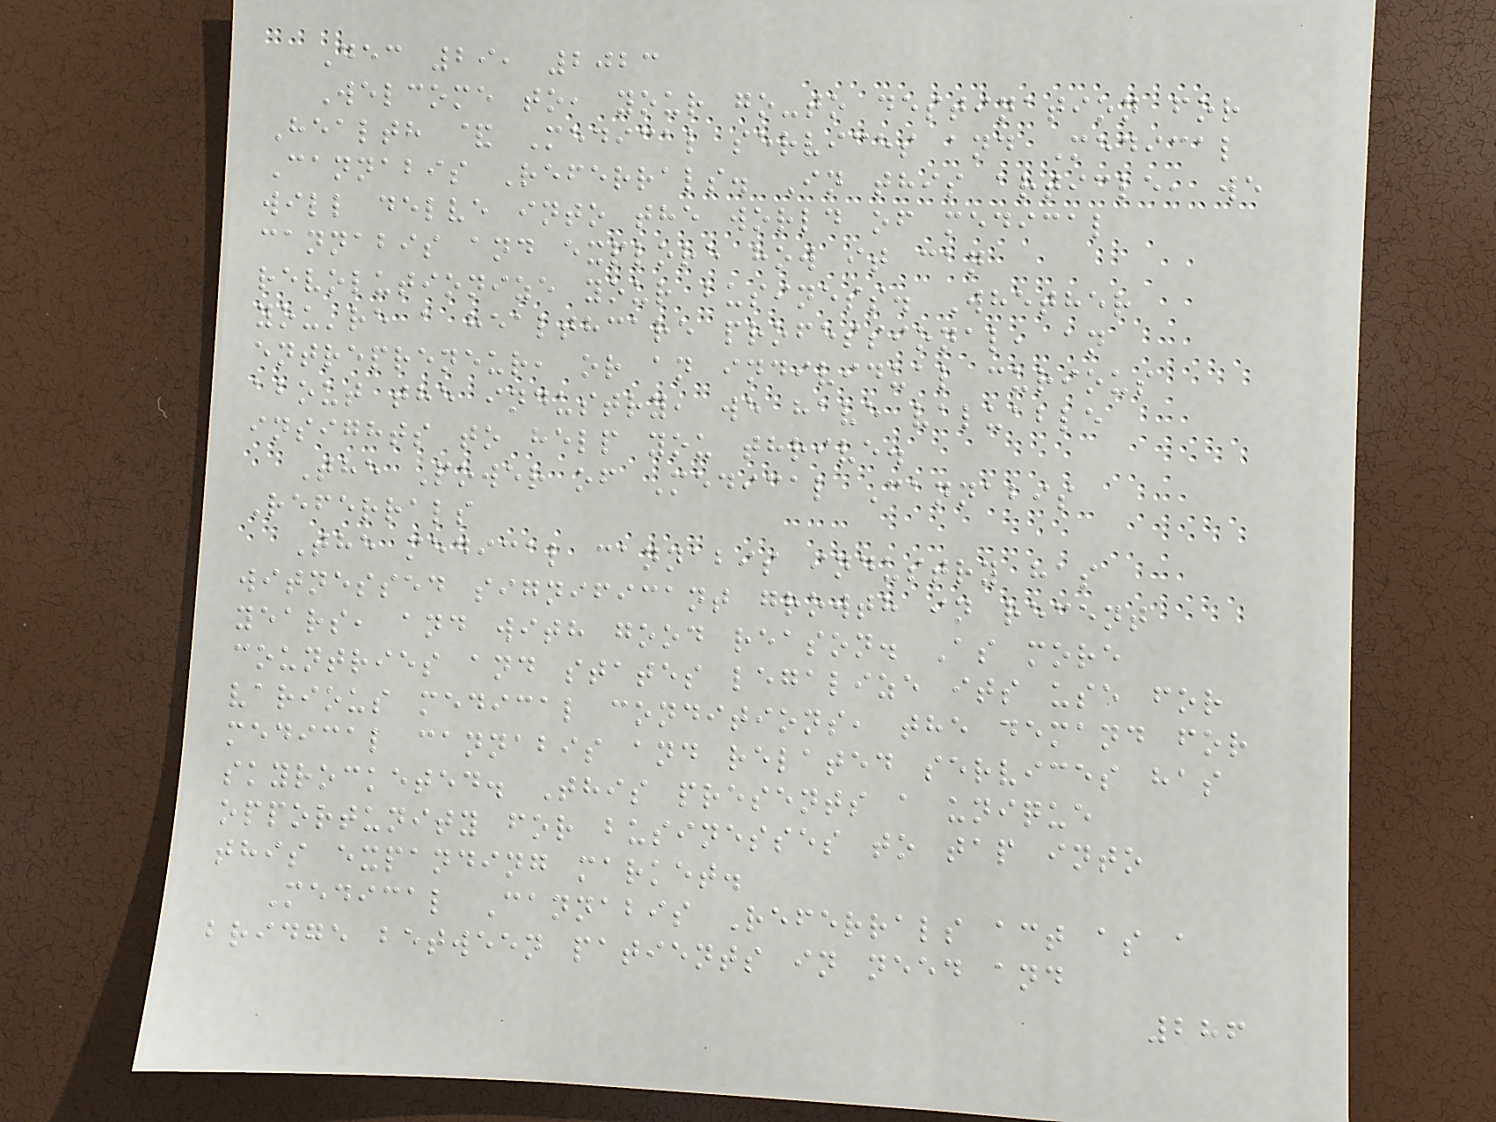Dec 29, 2023
Welcome to, your go-to destination for
Health & Medical services and Medical
Cannabis Referrals. In this article, we
will delve into the world of medical
cannabis and explore how it can
revolutionize your business. Whether
you're a healthcare professional, an
entrepreneur, or an individual curious
about the industry, we have valuable
insights to help you thrive.
The Power of Medical Cannabis
Referrals
The medical cannabis industry has
witnessed significant growth in recent
years, and with good reason. As more
countries and states legalize its use for
various medical conditions, the demand for
medical cannabis and related services has
skyrocketed. This presents a unique
opportunity for businesses to tap into
this expanding market.
Medical Cannabis Referrals act as a
bridge between patients in need and
286
